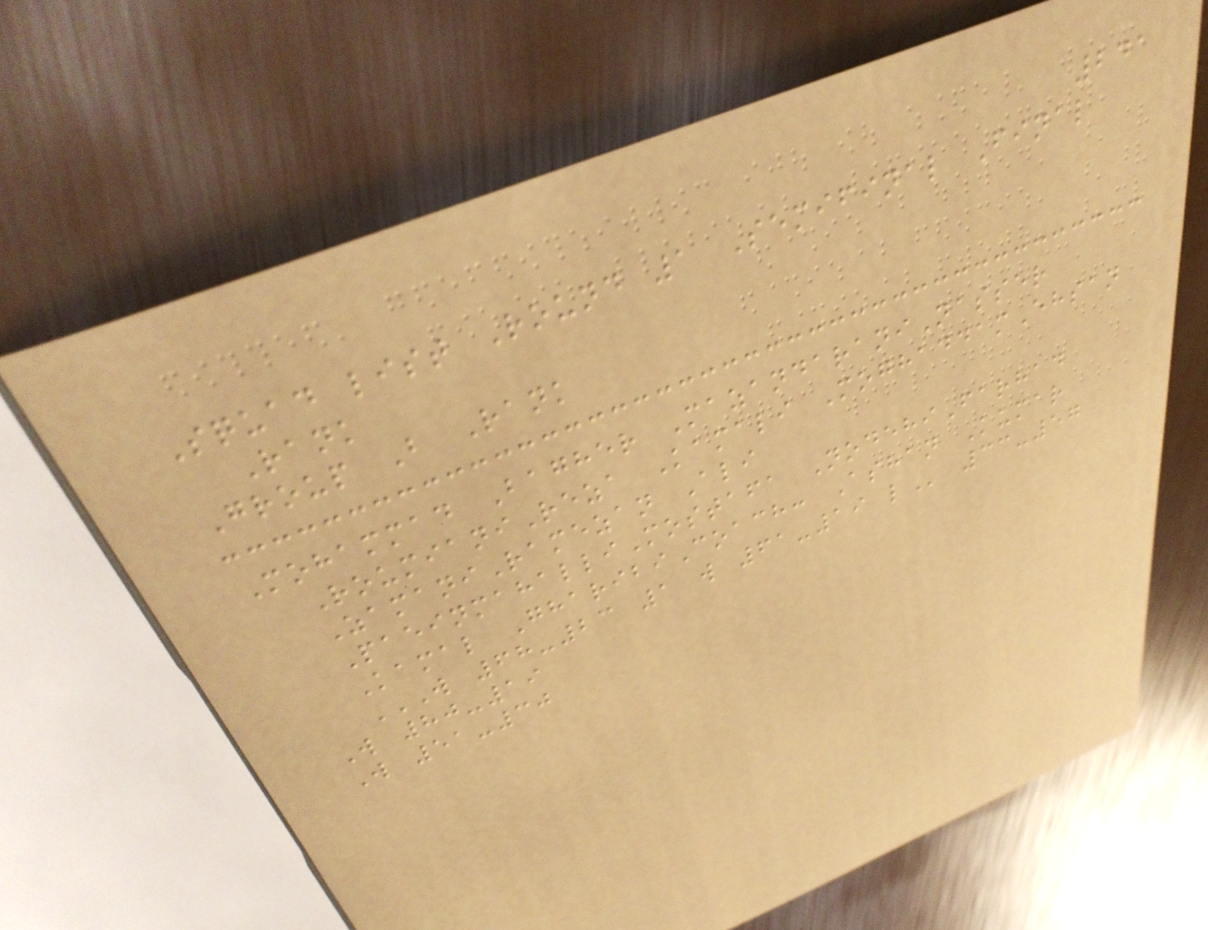241
Squad list Round 1 Semifinal Final
Rank
Group B Rank
Mohammad Bagher MazandaraniNasser
RoumianiReza Kamali MoghaddamEhsan
ZamaniRamezan Ali
PaeinmahalliMostafa NodehiFarhad
Kamal GharibiCoach: Ashan Kumar
W 68-23 1 W 61-19 L 33-57
W 80-19
W 51-30
